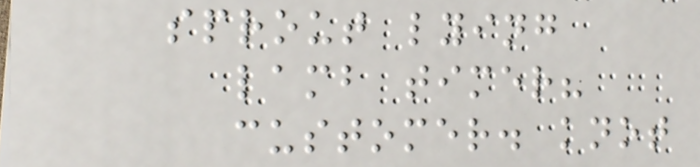sprout lying
lamb timer?
customer. knot
